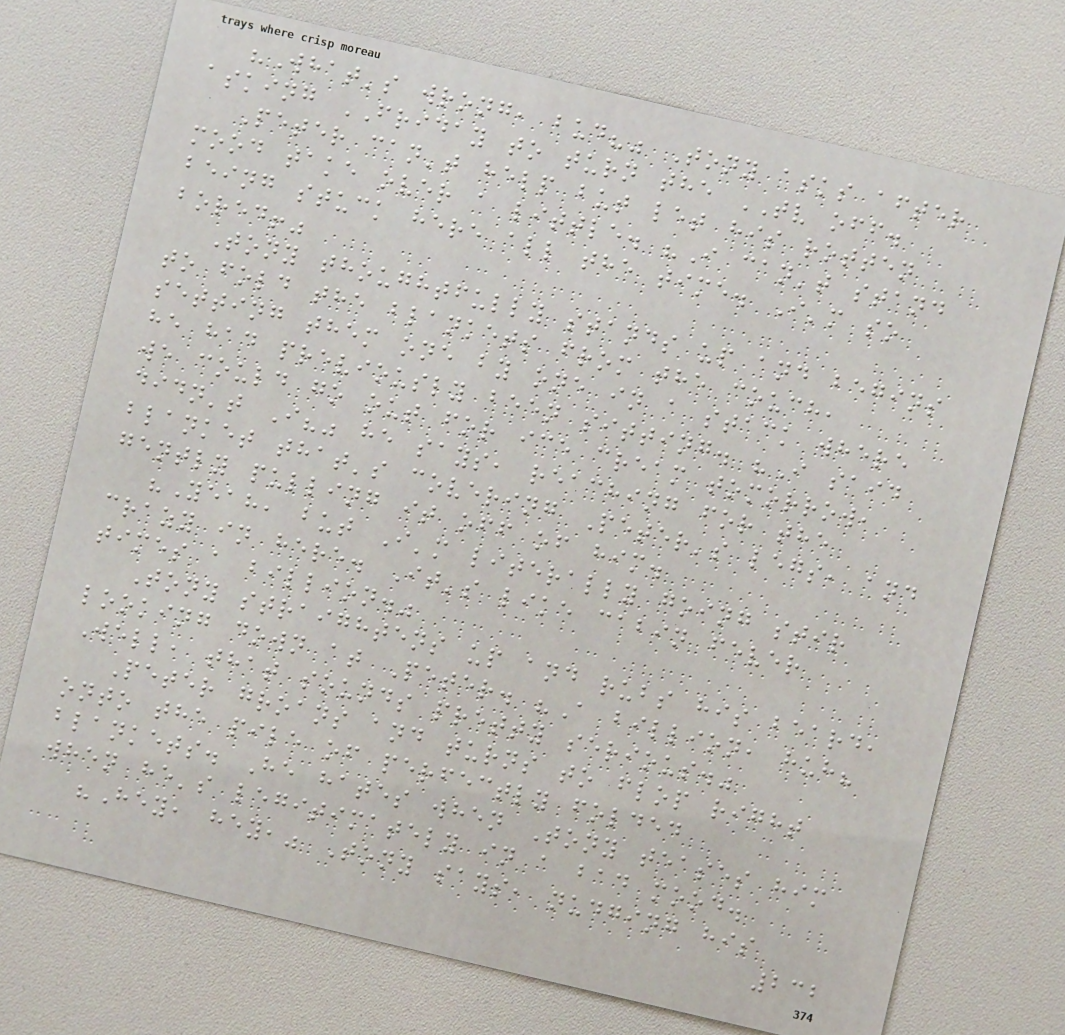"What's wrong, bud?" Tony asks after
asking FRIDAY to turn the TV off.
Peter can't help but let his rotten
mood take over a little. "I can't stand
being stuck here all the time. I'm so
bored!"
Tony thoughtfully stands up and begins
to fold the blankets from the couch,
setting them one by one in a stack where
he had previously been sitting. "I said
we could go out for ice cream tomorrow,
didn't I?" he says, reaching for the
blanket that's covering Peter's legs, and
gently pulling it off of him.
"Yeah, but I'm literally going stir
crazy in here. It's like cabin fever
times a billion."
Tony straightens up and rubs his beard,
looking down at Peter. "A billion, huh?
Well, that sounds pretty serious."
Peter groans and turns to flop right
onto the pile of perfectly folded
blankets. He hates when Tony teases him
when he's legitimately in a bad mood.
"Hey, hey," Tony says, nudging his
232
